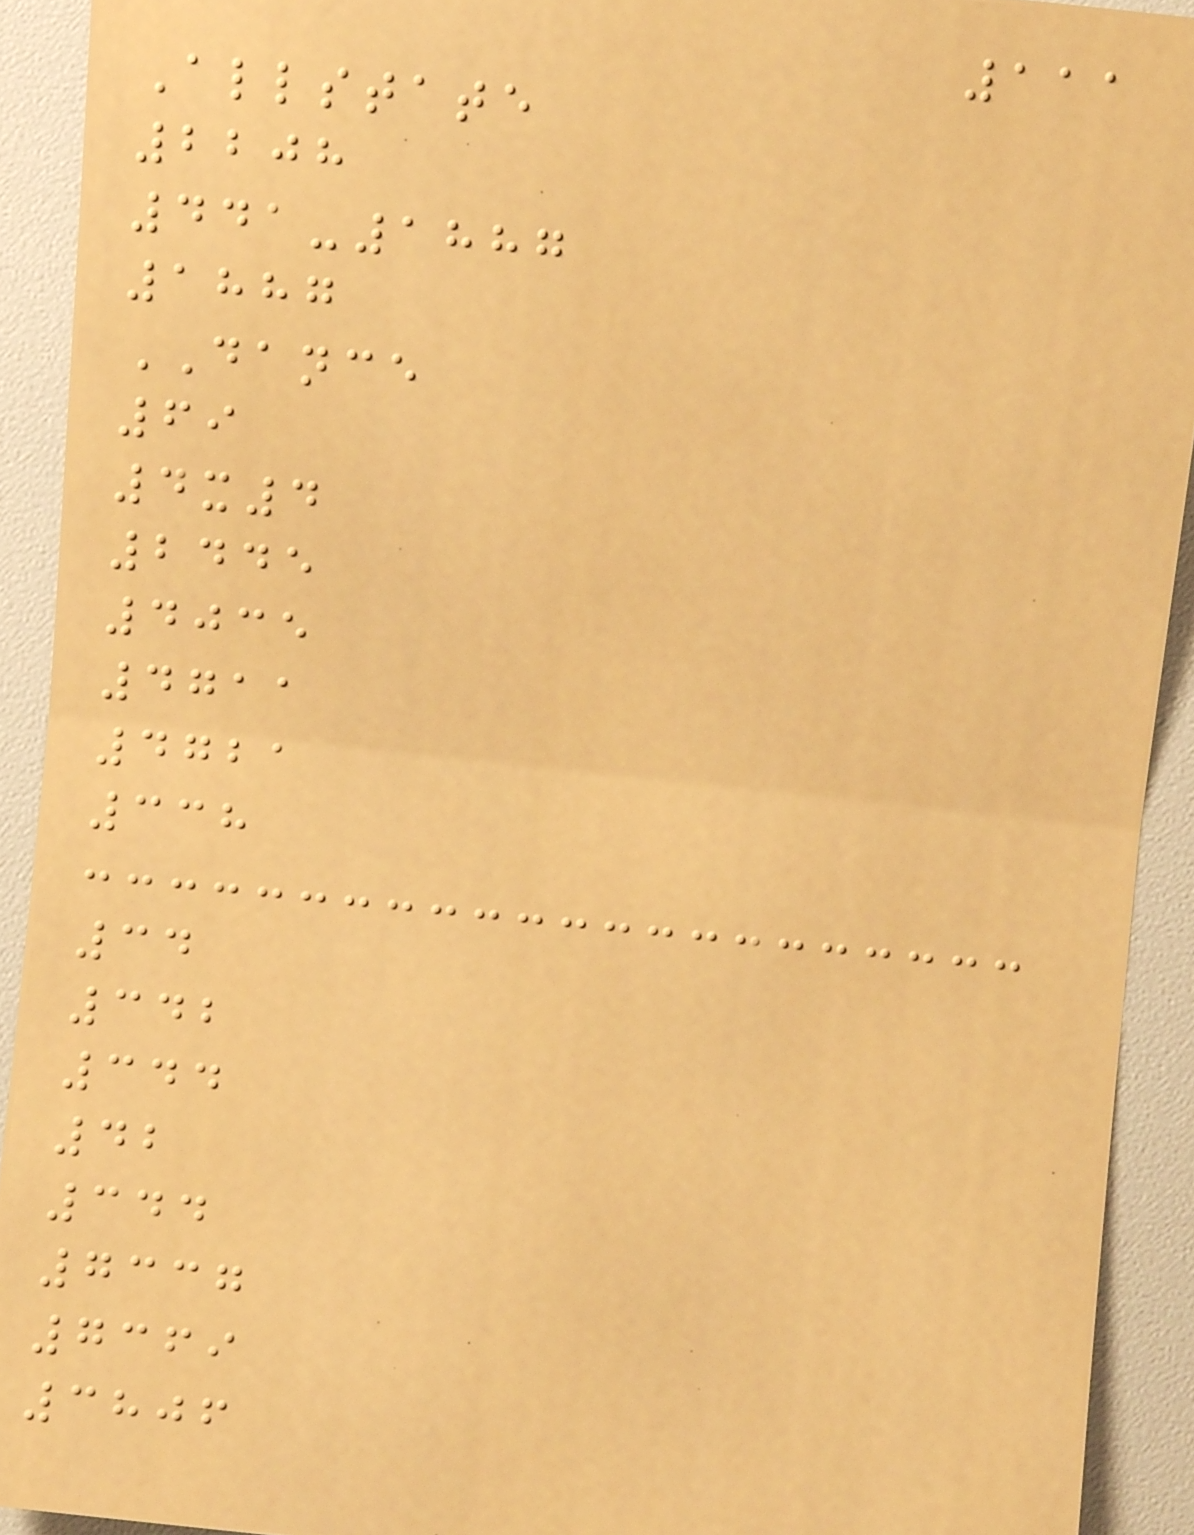111
Allstate
2208
441-1887
1887
DANCE
69
4x4
2445
4035
4711
4721
338
34
342
344
42
344
7337
7369
3806
